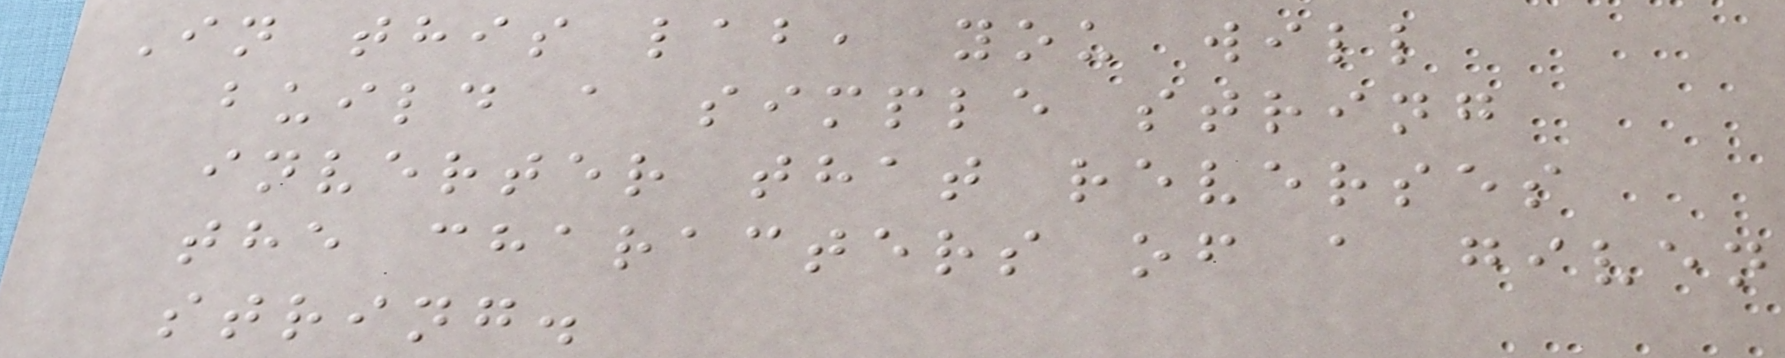In this lab, you will
build a simple string
inverter that reverses
the characters of a given
string.
